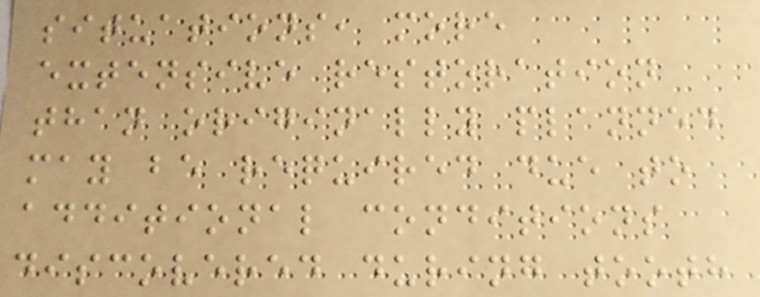situations, more
extensive restoration
than originally planned
may be required due to
additional conditions
discovered during tooth
